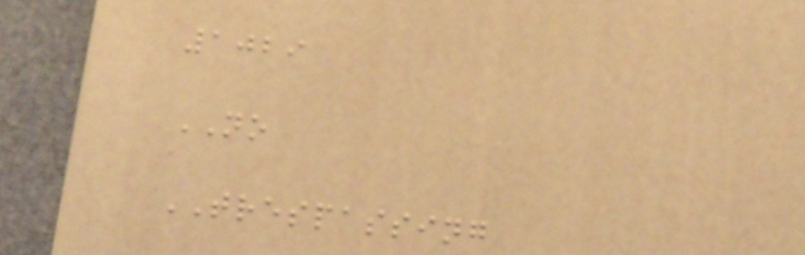1029
NO
TRESPASSING
